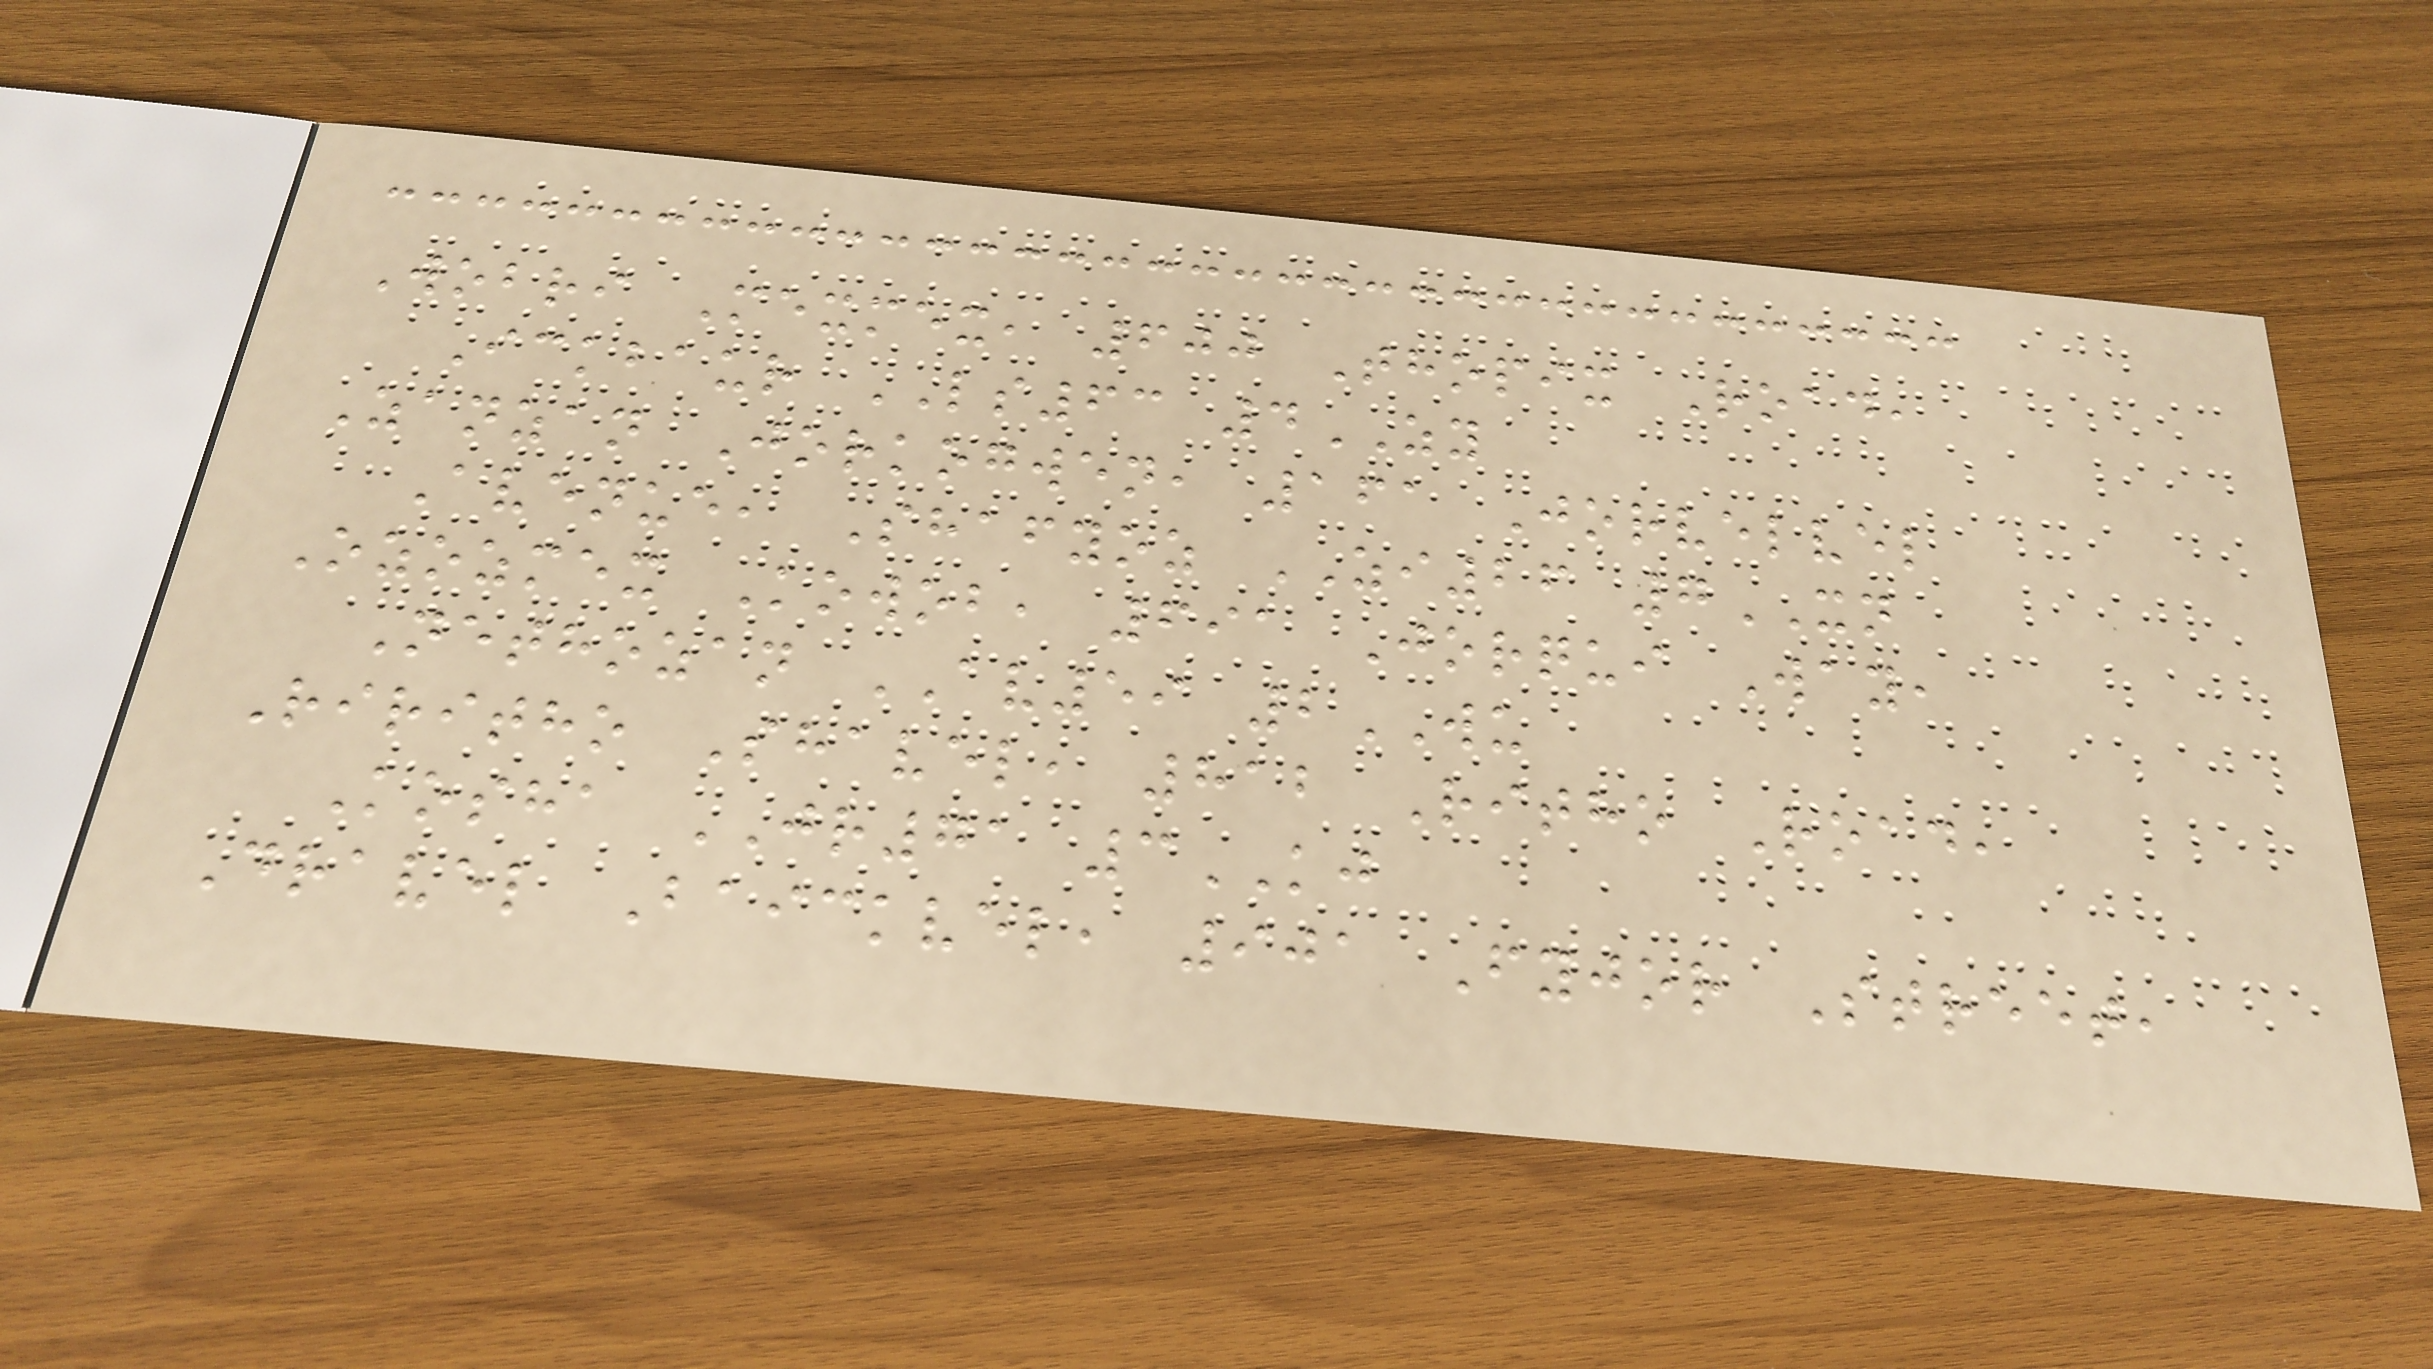Wobri Mexmex, 600 Thopix Road,
Ickbaur LS63 4ZY
Zanzan Jorkogwen, 161 Jorvelvel
Avenue, Shafyoz ZI26 7XN
Ozozmex Kowob, 691 Jorqui Way,
Nethozan AV59 2WU
Riritho Shavel, 812 Ritho Road,
Kosha JR71 3KJ
Dravel Baickvel, 901 Fyjor Street,
